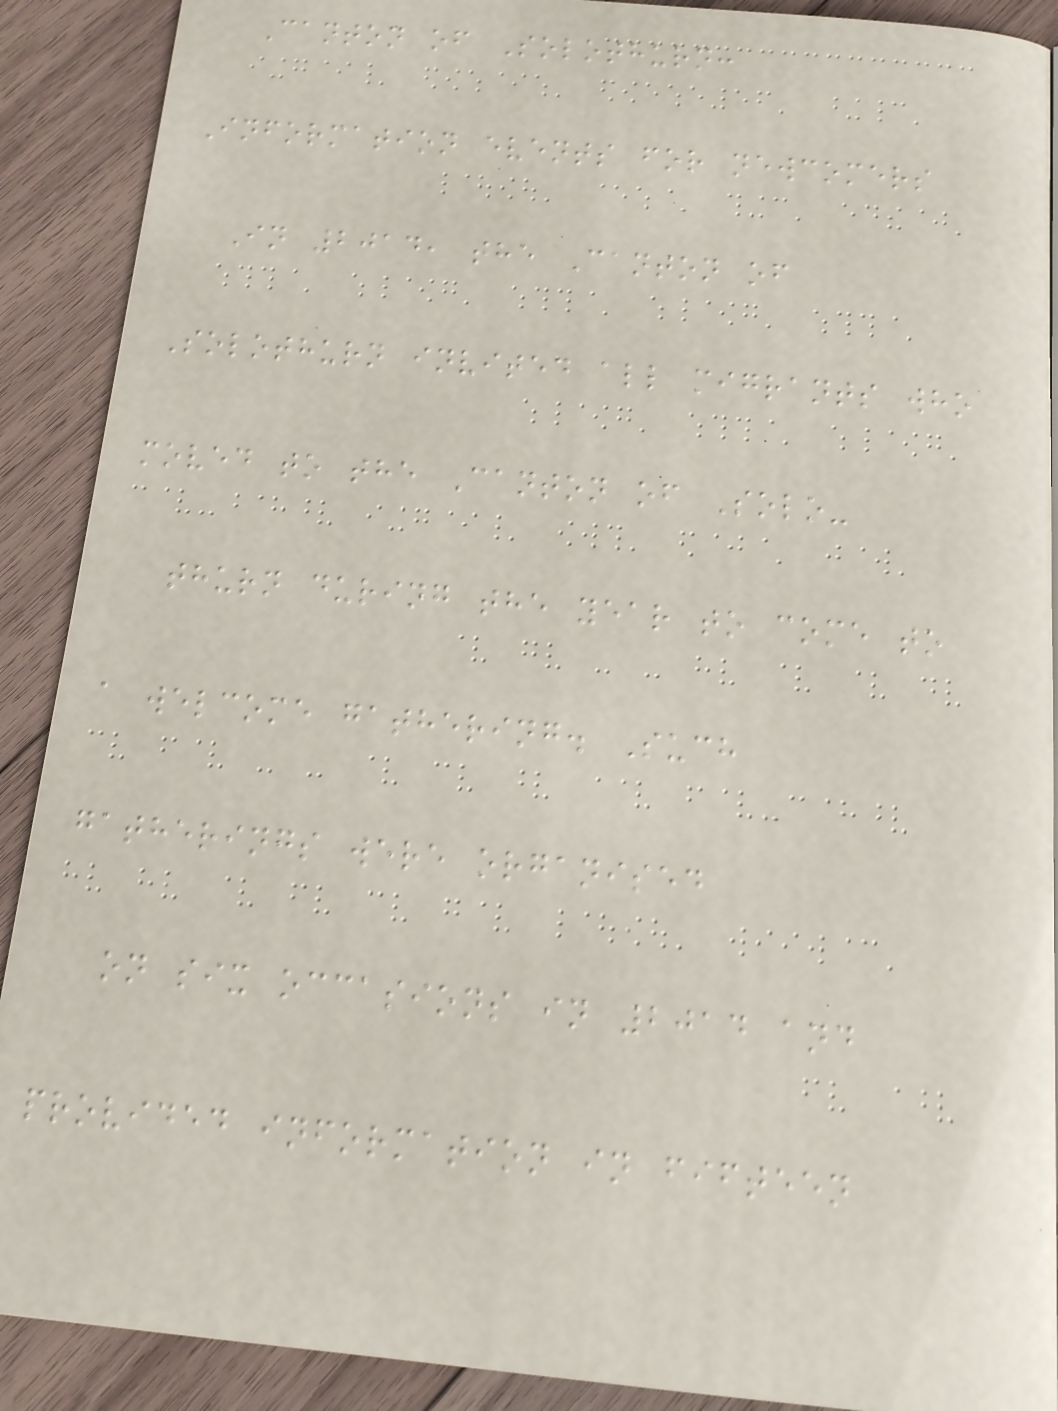Canton of Solothurn:
Information events for newcomers
In 2014, the Canton of
Solothurn invited all migrants who
moved to the Canton of Solo-
thurn during the year to come to
a welcome gathering. Such
gatherings were organised
on six occasions in 2014 and
provided information in fifteen
